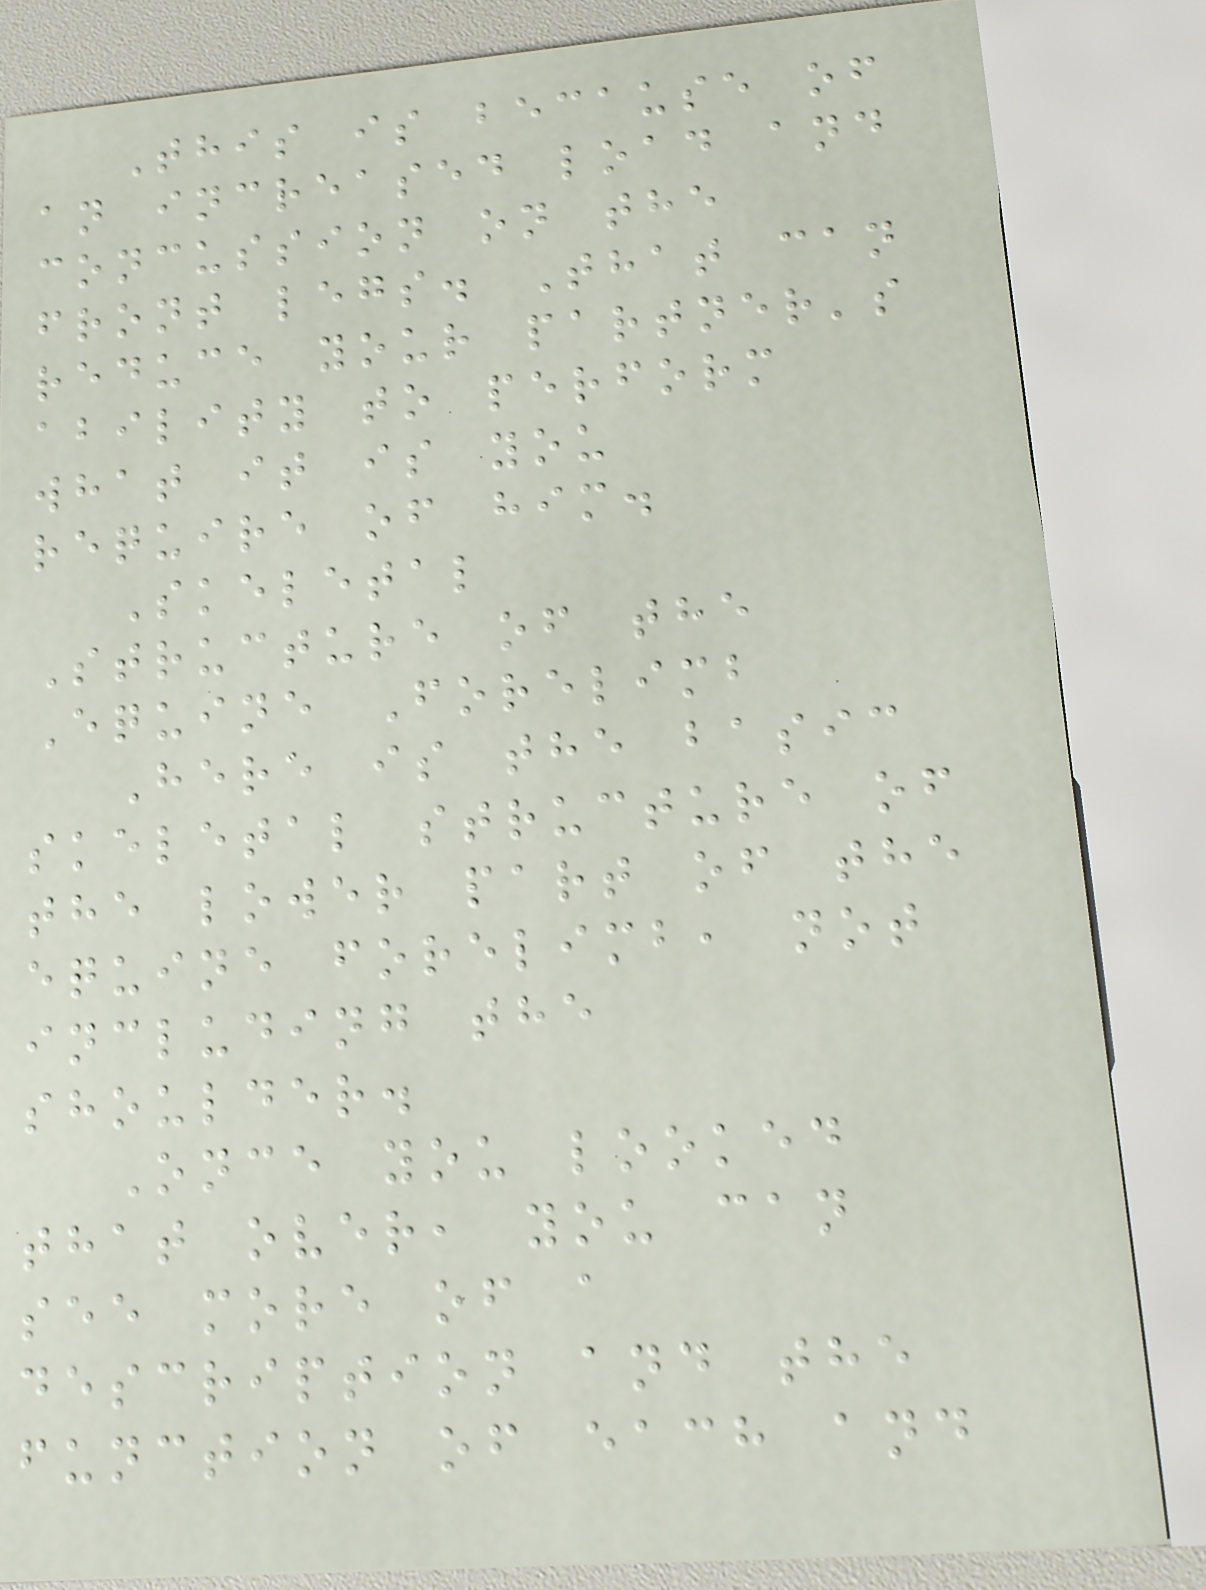This is because of
an increased load and
concussion on the
front legs. That can
reduce your partner's
ability to perform
what it is you
require of him.
Skeletal
Structure of the
Equine Forelimb
Here is the basic
skeletal structure of
the lower part of the
equine forelimb, not
including the
shoulder.
Once you looked
that over, you can
see more of a
description and the
function of each and
